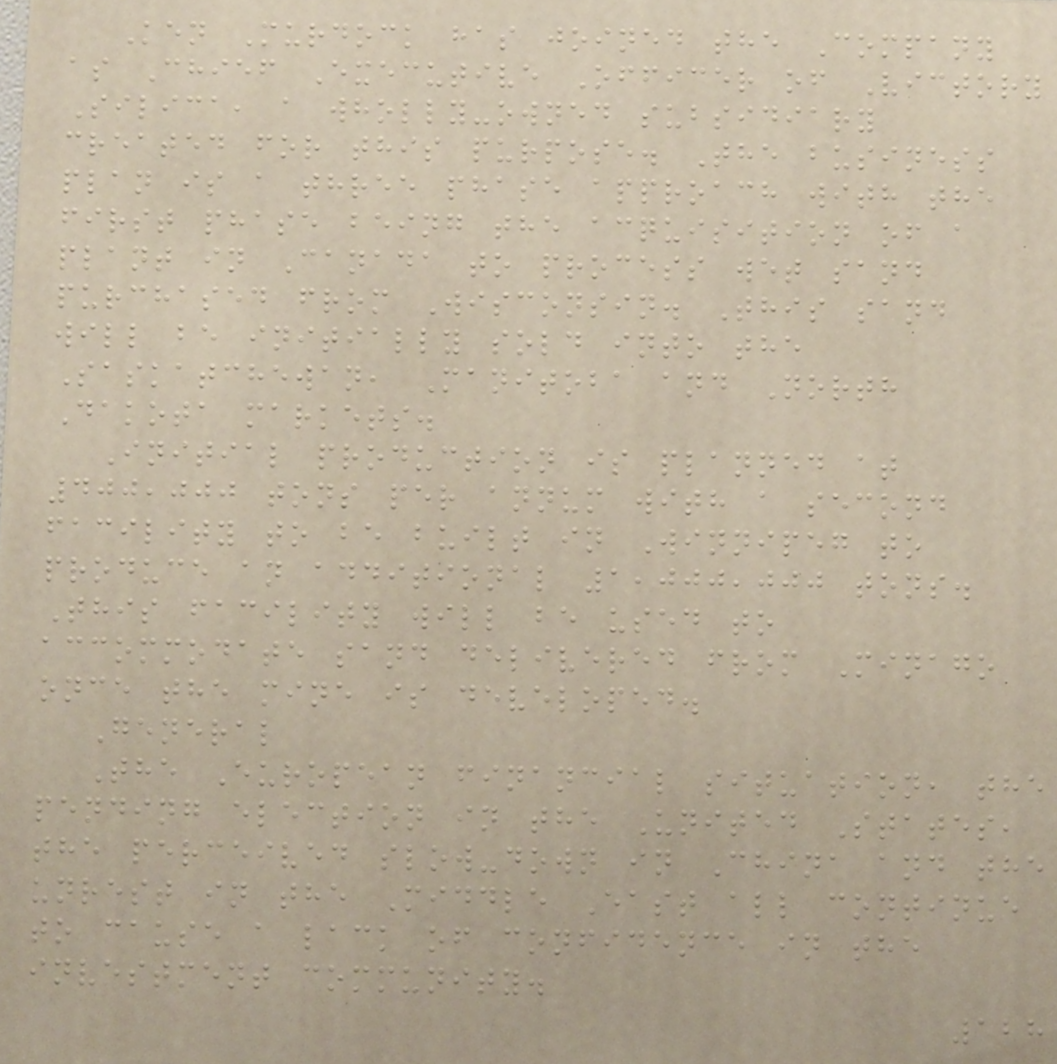Ken Murdock has joined the Company
as Chief Executive Officer of Victory
Silica, a wholly-owned subsidiary
created for this purpose. The business
plan is a three phase approach with the
first phase being the acquisition of a
plant in Canada to process wet sand
purchased from Wisconsin. This sand
will be initially sold into the
Saskatchewan, Manitoba and North
Dakota markets.
Initial production is planned at
400,000 tons per annum with a second
facility to be built in Winnipeg to
produce an additional 1,000,000 tons.
This facility will be used to
accommodate sand delivered from Minago
once the mine is developed.
General
The European financial situation, the
pending election in the United States,
the perceived slow-down in China and the
unrest in the Middle East all continue
to cause a lack of confidence in the
investment community.
128
